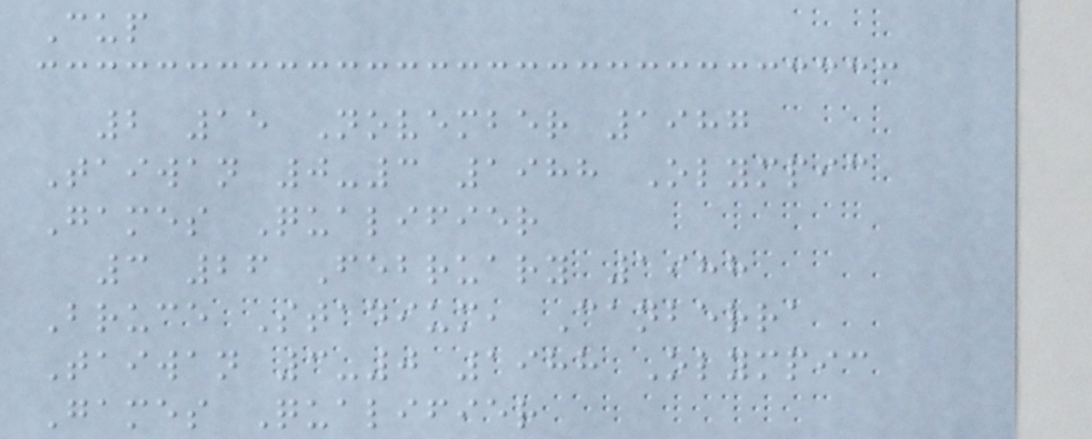Cup
2 15 November 1987
Taiwan 0-3 1988 Olympic
Games Qualifier
3 26 February 1988
Bruce Stadium, Canberra
Taiwan 3-0 1988 Olympic
Games Qualifier
